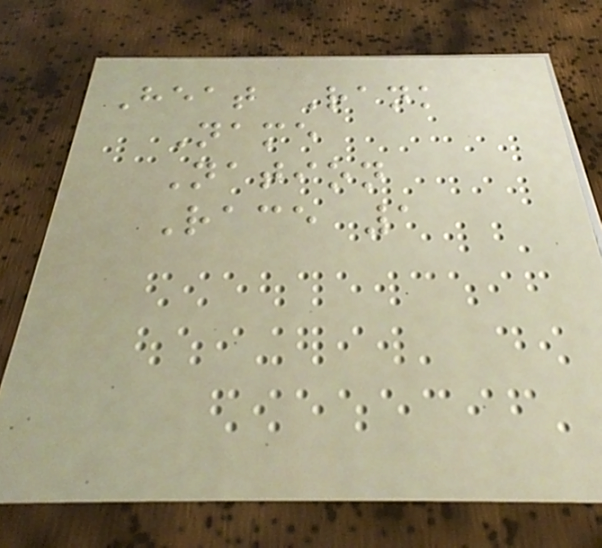Heat Rank
Name
Nation
Race 1
